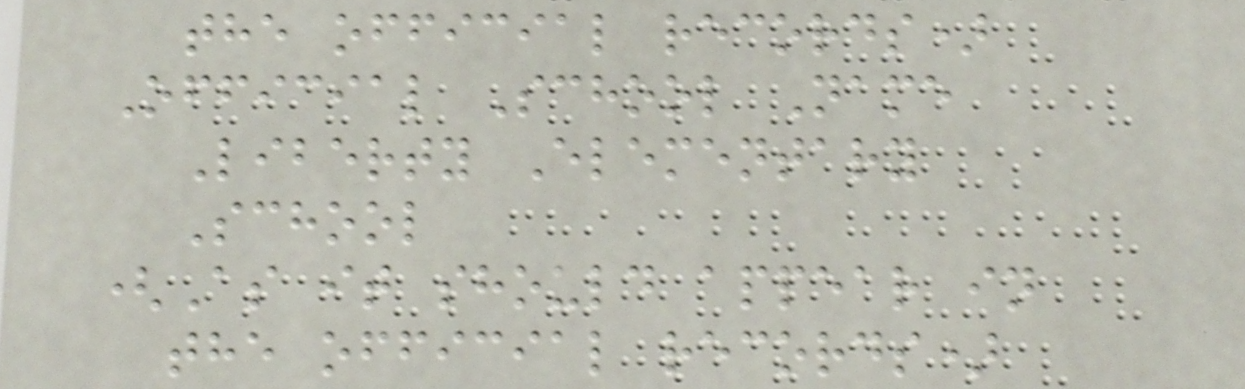the official records)
Official School Name
Liberty Elementary
School
(As it should appear in
the official records)
